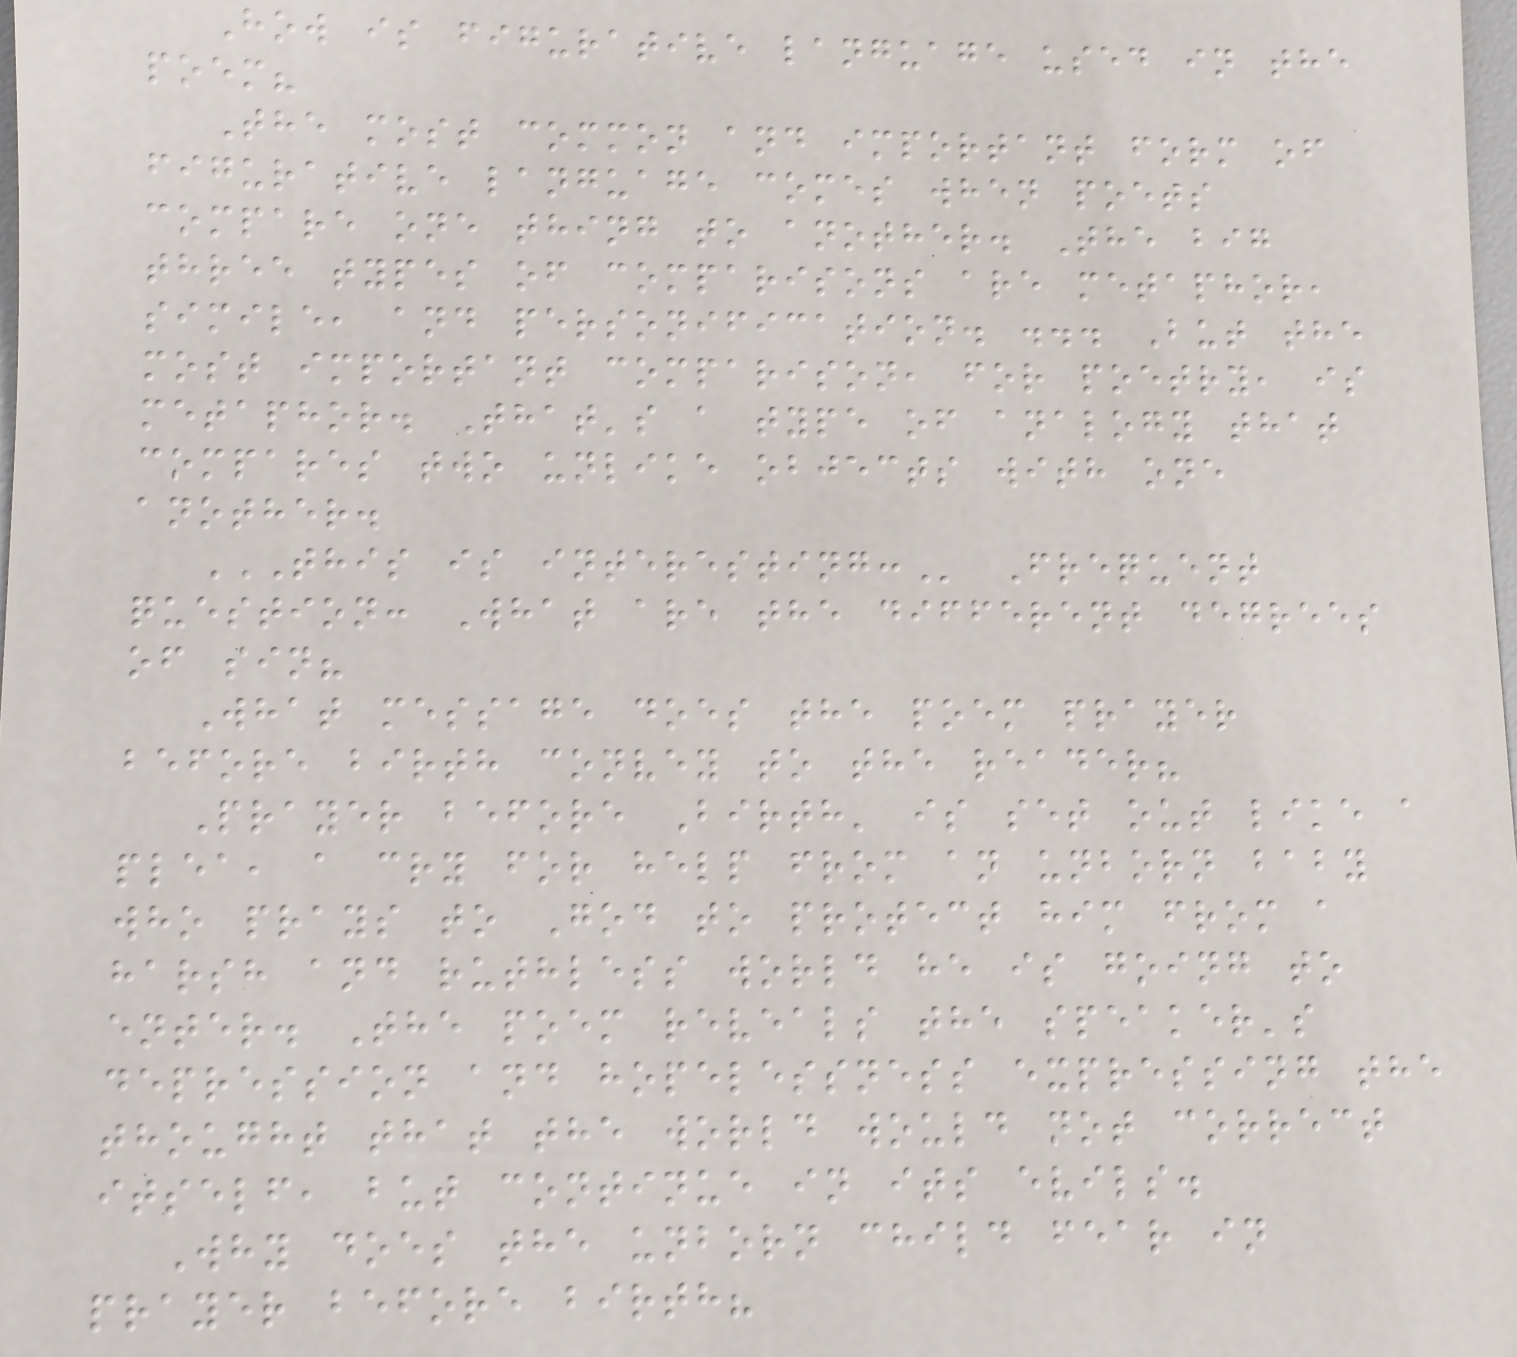How is figurative language used in the
poem?
The most common and important form of
figurative language comes when poets
compare one thing to another. The big
three types of comparisons are metaphor,
simile, and personification. ... But the
most important comparison, for poetry, is
metaphor. That's a type of analogy that
compares two unlike objects with one
another.
THIS IS INTERESTING: Frequent
question: What are the different degrees
of sin?
What message does the poem prayer
before birth convey to the reader?
Prayer before Birth' is set out like a
plea, a cry for help from an unborn baby
who prays to God to protect him from a
harsh and ruthless world he is going to
enter. The poem reveals the speaker's
depression and hopelessness expressing the
thought that the world would not correct
itself, but continue in its evils.
Why does the unborn child fear in
prayer before birth?
